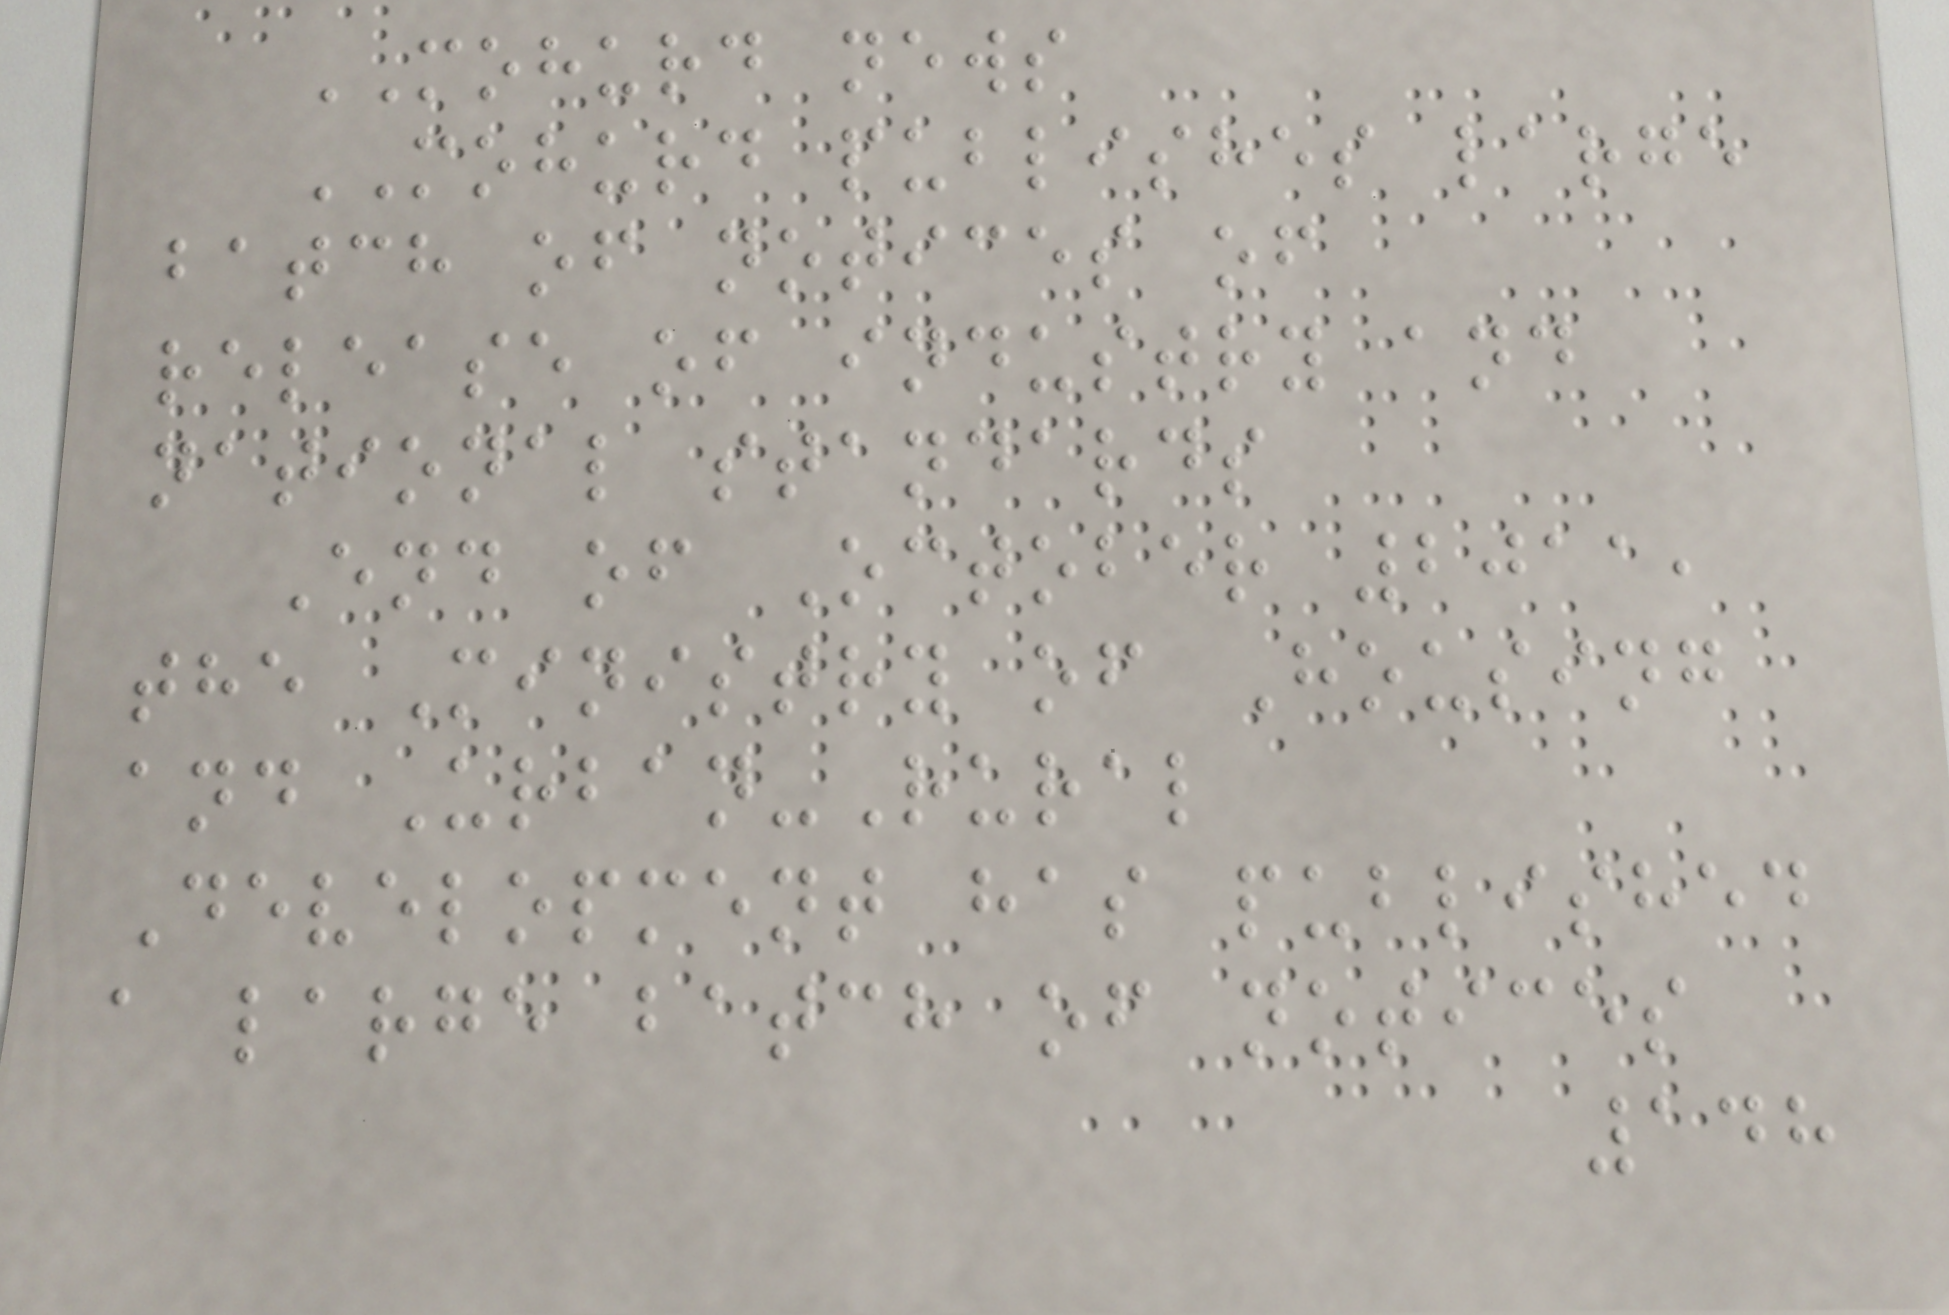MOHURD news
MOHURD publishes large
batch of notices of
release of industry and
national standards
End of October 2011,
the Ministry of Housing
and Urban-Rural
Development has published
a large batch of notices
148
